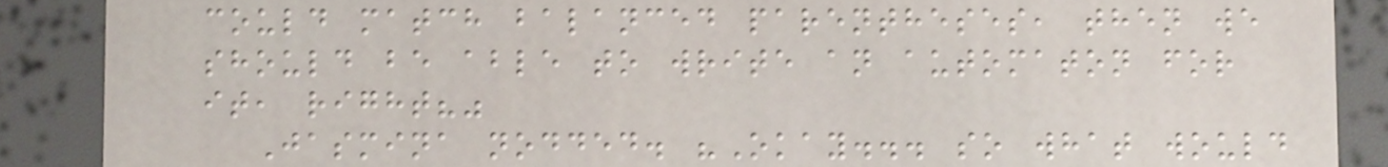could match balanced parentheses, then we
should be able to write an automaton for
it, right?"
Jasmina nodded. "Okay... so what would
